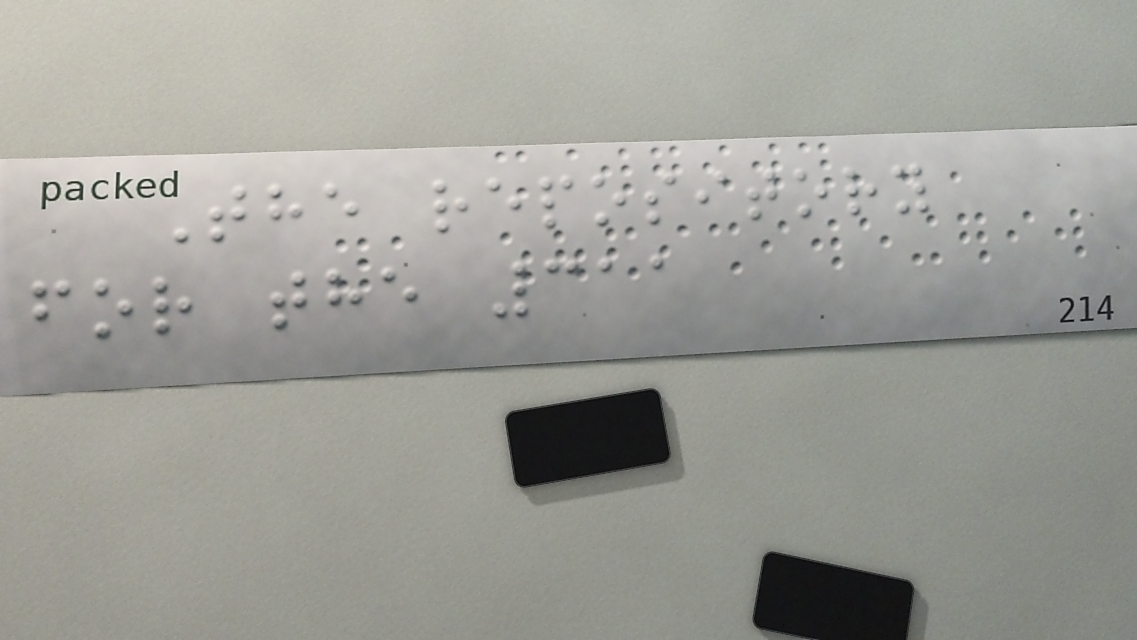The repository
for the 311
